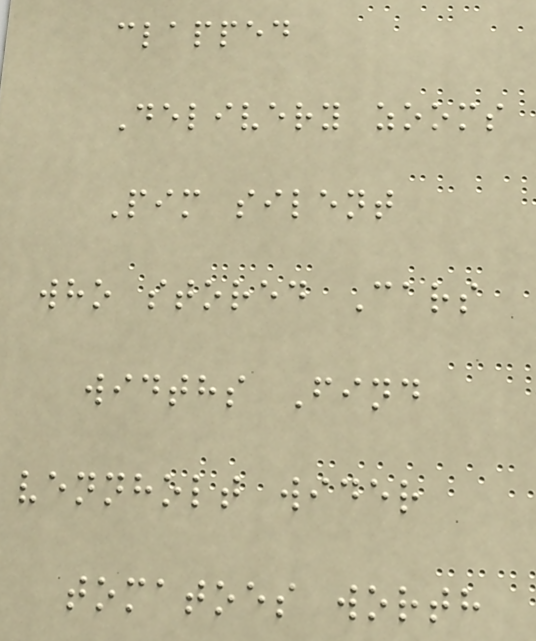clapped
Delivery zooms
Pim silent
who stored Cars
widths Find
vennholt wider
tomatoes worth
